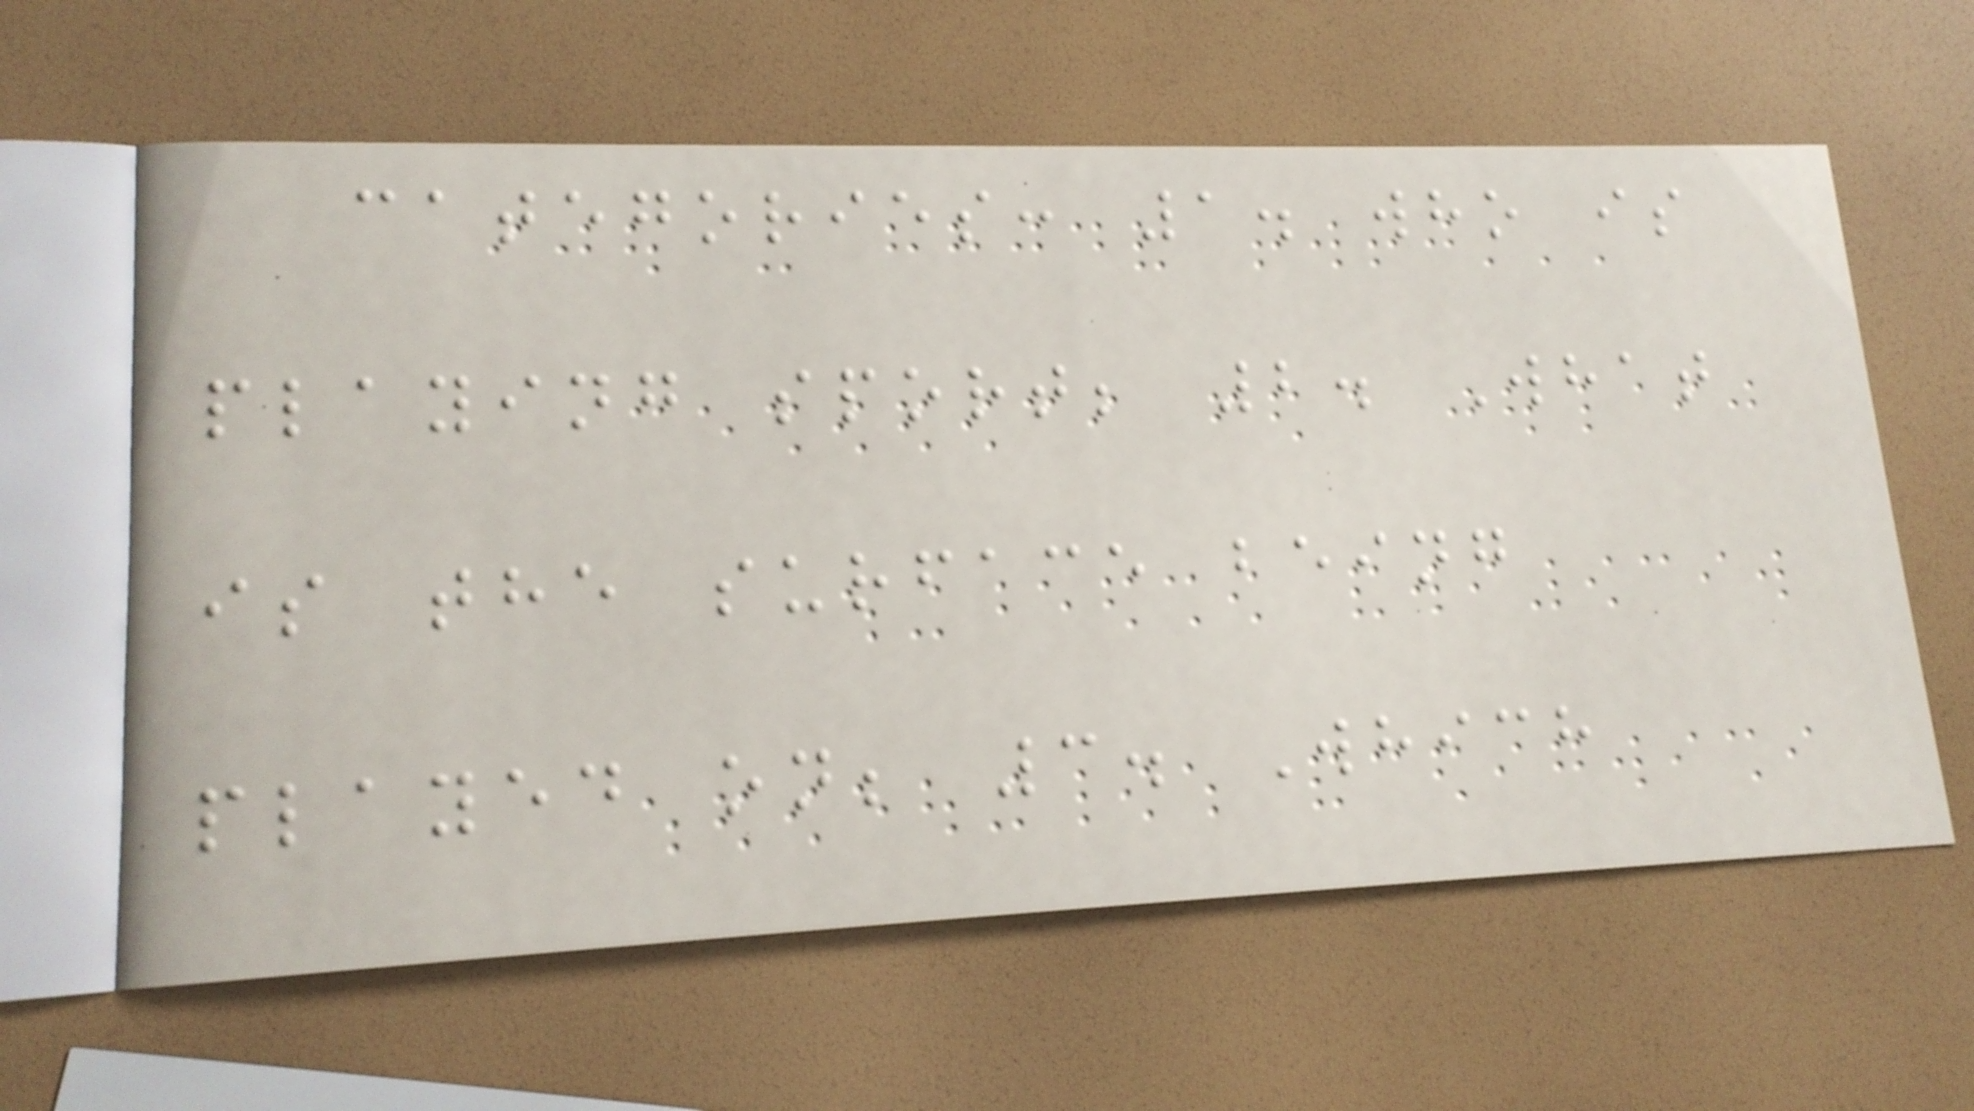categories: 1. who is
playing sport; 2. What
is the surface being
played on; 3. Which
